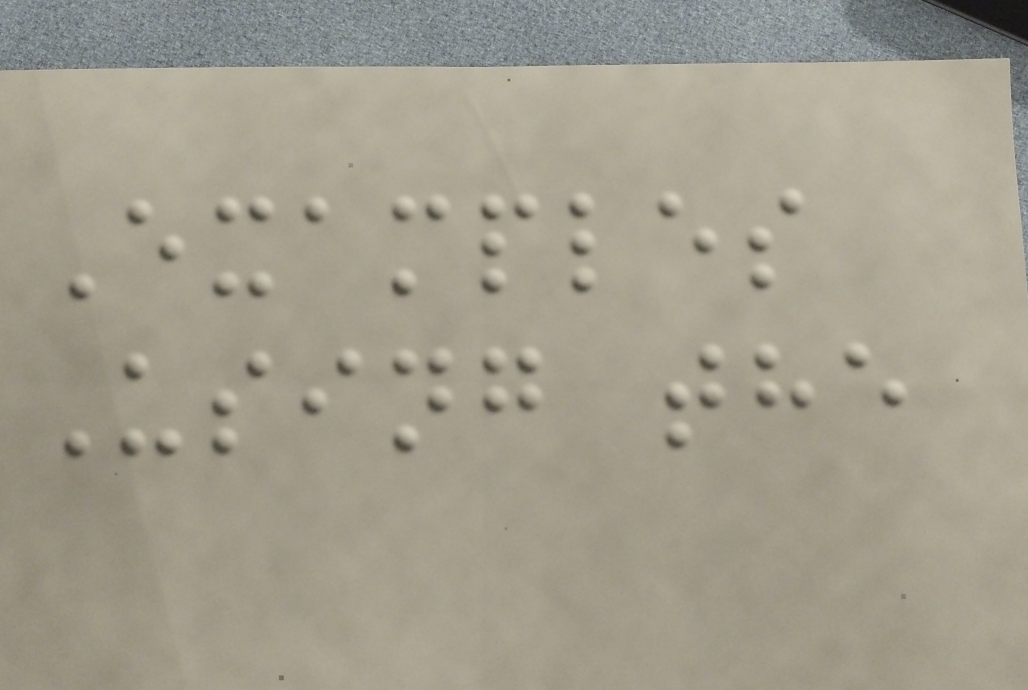Examples
Using the
